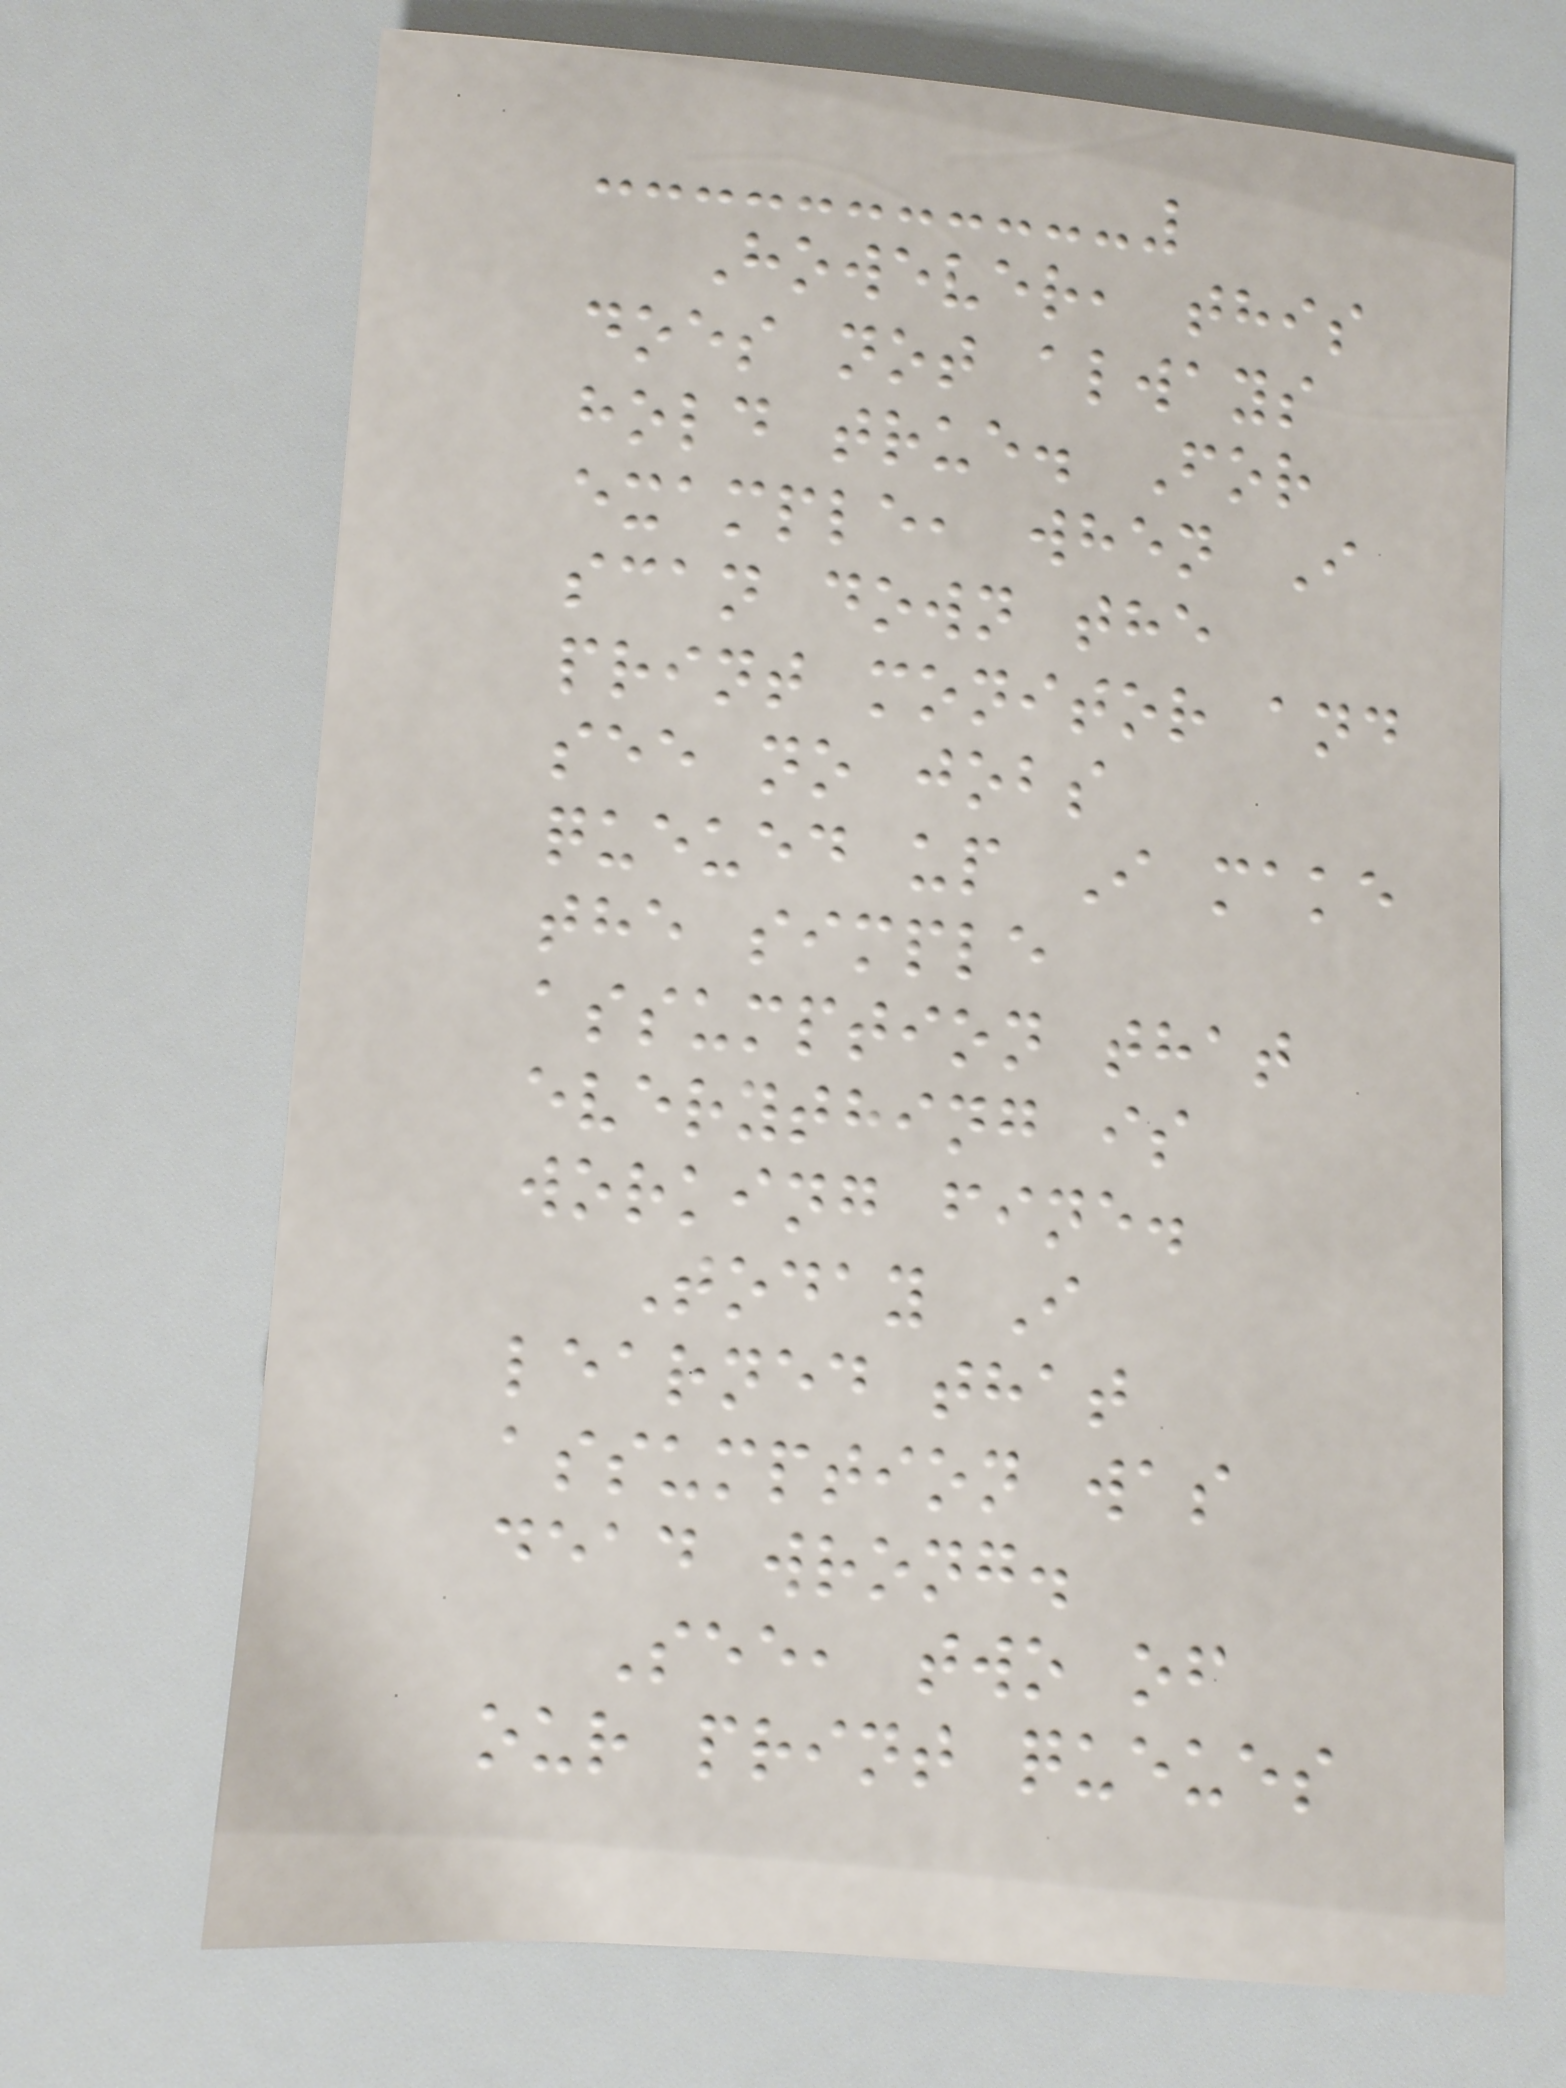However, this
does not always
hold true. For
example, when I
scan down the
print monitor and
see no jobs
queued up I make
the simple
assumption that
everything is
working fine.
Today I
learned that
assumption was
dead wrong.
See, two of
our print queues
